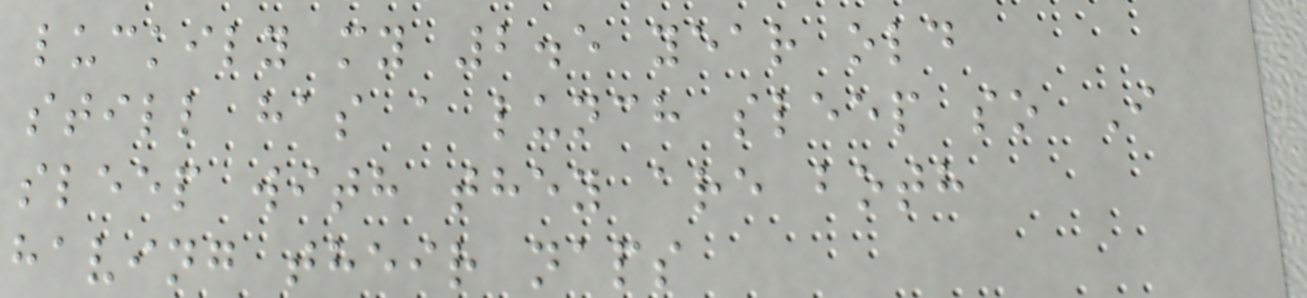luckily my 2.5 year old
still has a lunch sleep so I
sleep with they are both
having their naps
